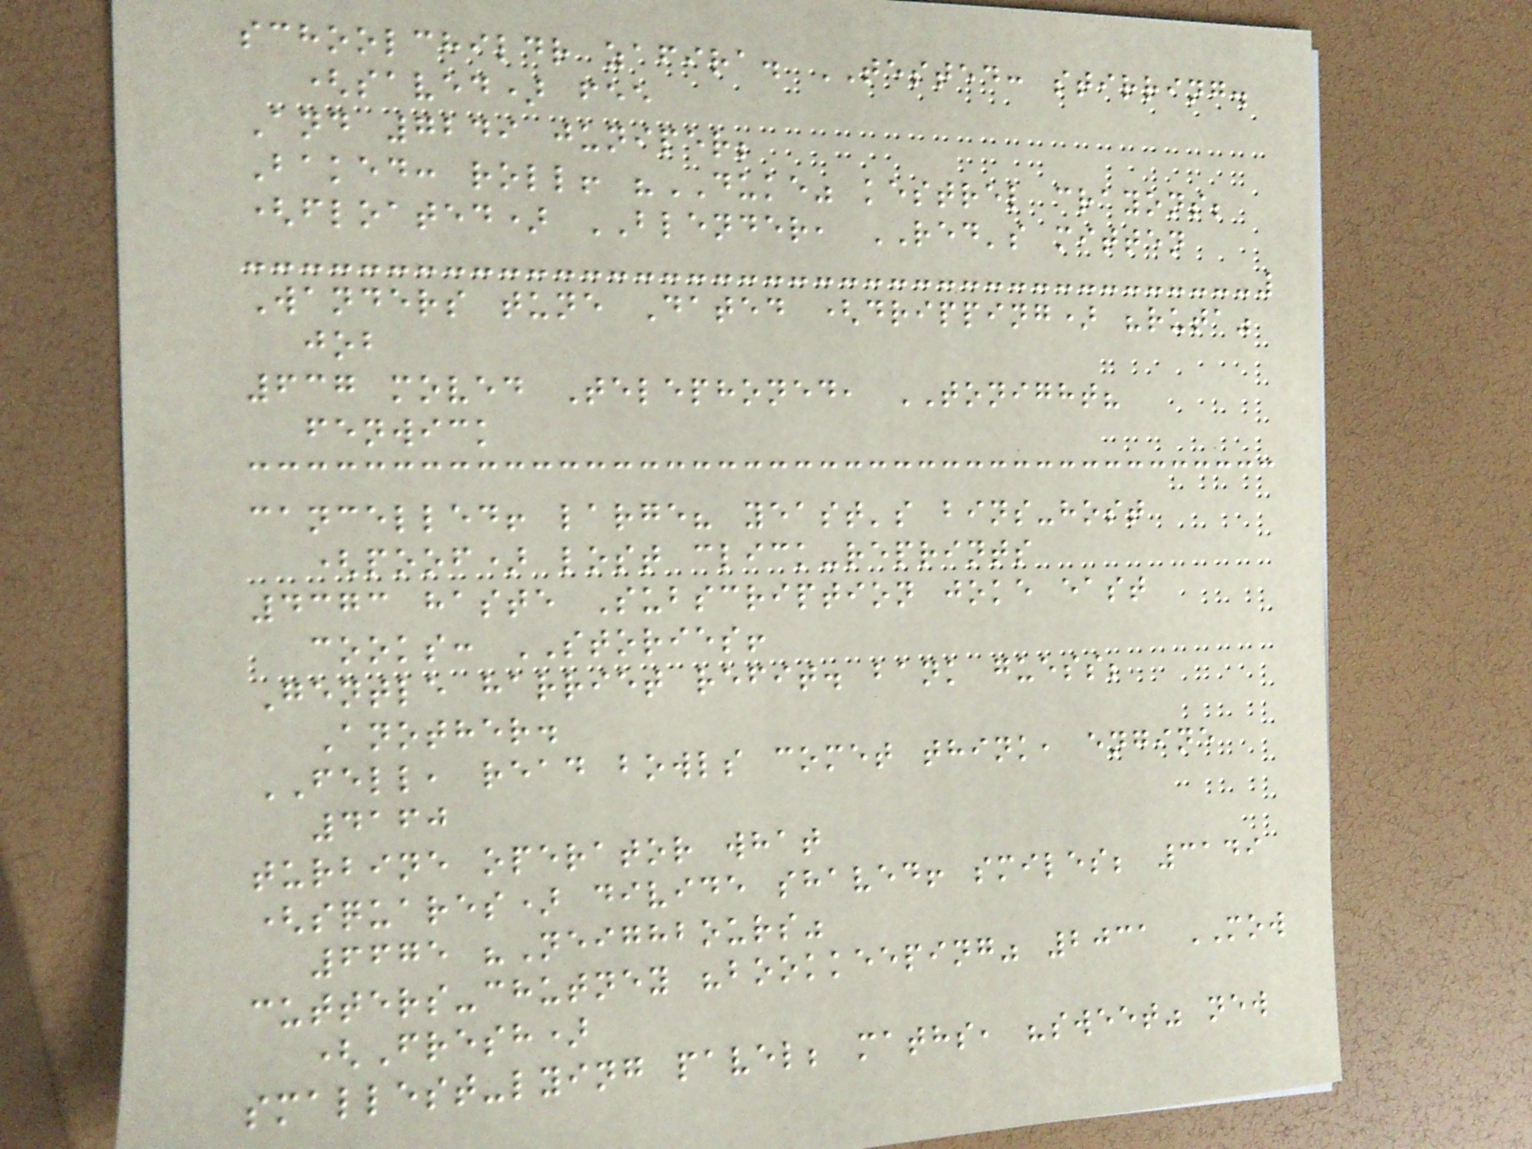schoolchildr zafira. TESTED: stirring.
(saved) fee
And 7249 juniper;
Baked: roll! "DUKE" kestrel crayons;
(floated) BLENDER, RED's mitten
Wanders tune Dated (dripping) "ruta"
job
637 moved Telephoned, TONIGHT?
fenwick
cancelled! large? yeast's bins-host
(poof) lost click-reprints
4373 haste Subscription joke east
cooks: STORIES!
Gentle harriet refit. bank guess;
Another.
FELL, read bowls comet think, engine
4160
turbine operator what
(squares) divide shaved! smiles; 3149
6675 "Neighbours"
cutters-chutney "bookkeeping" 2031 MOW
(Fresh)
smallest-lying pavel; maths, "sweet" new
